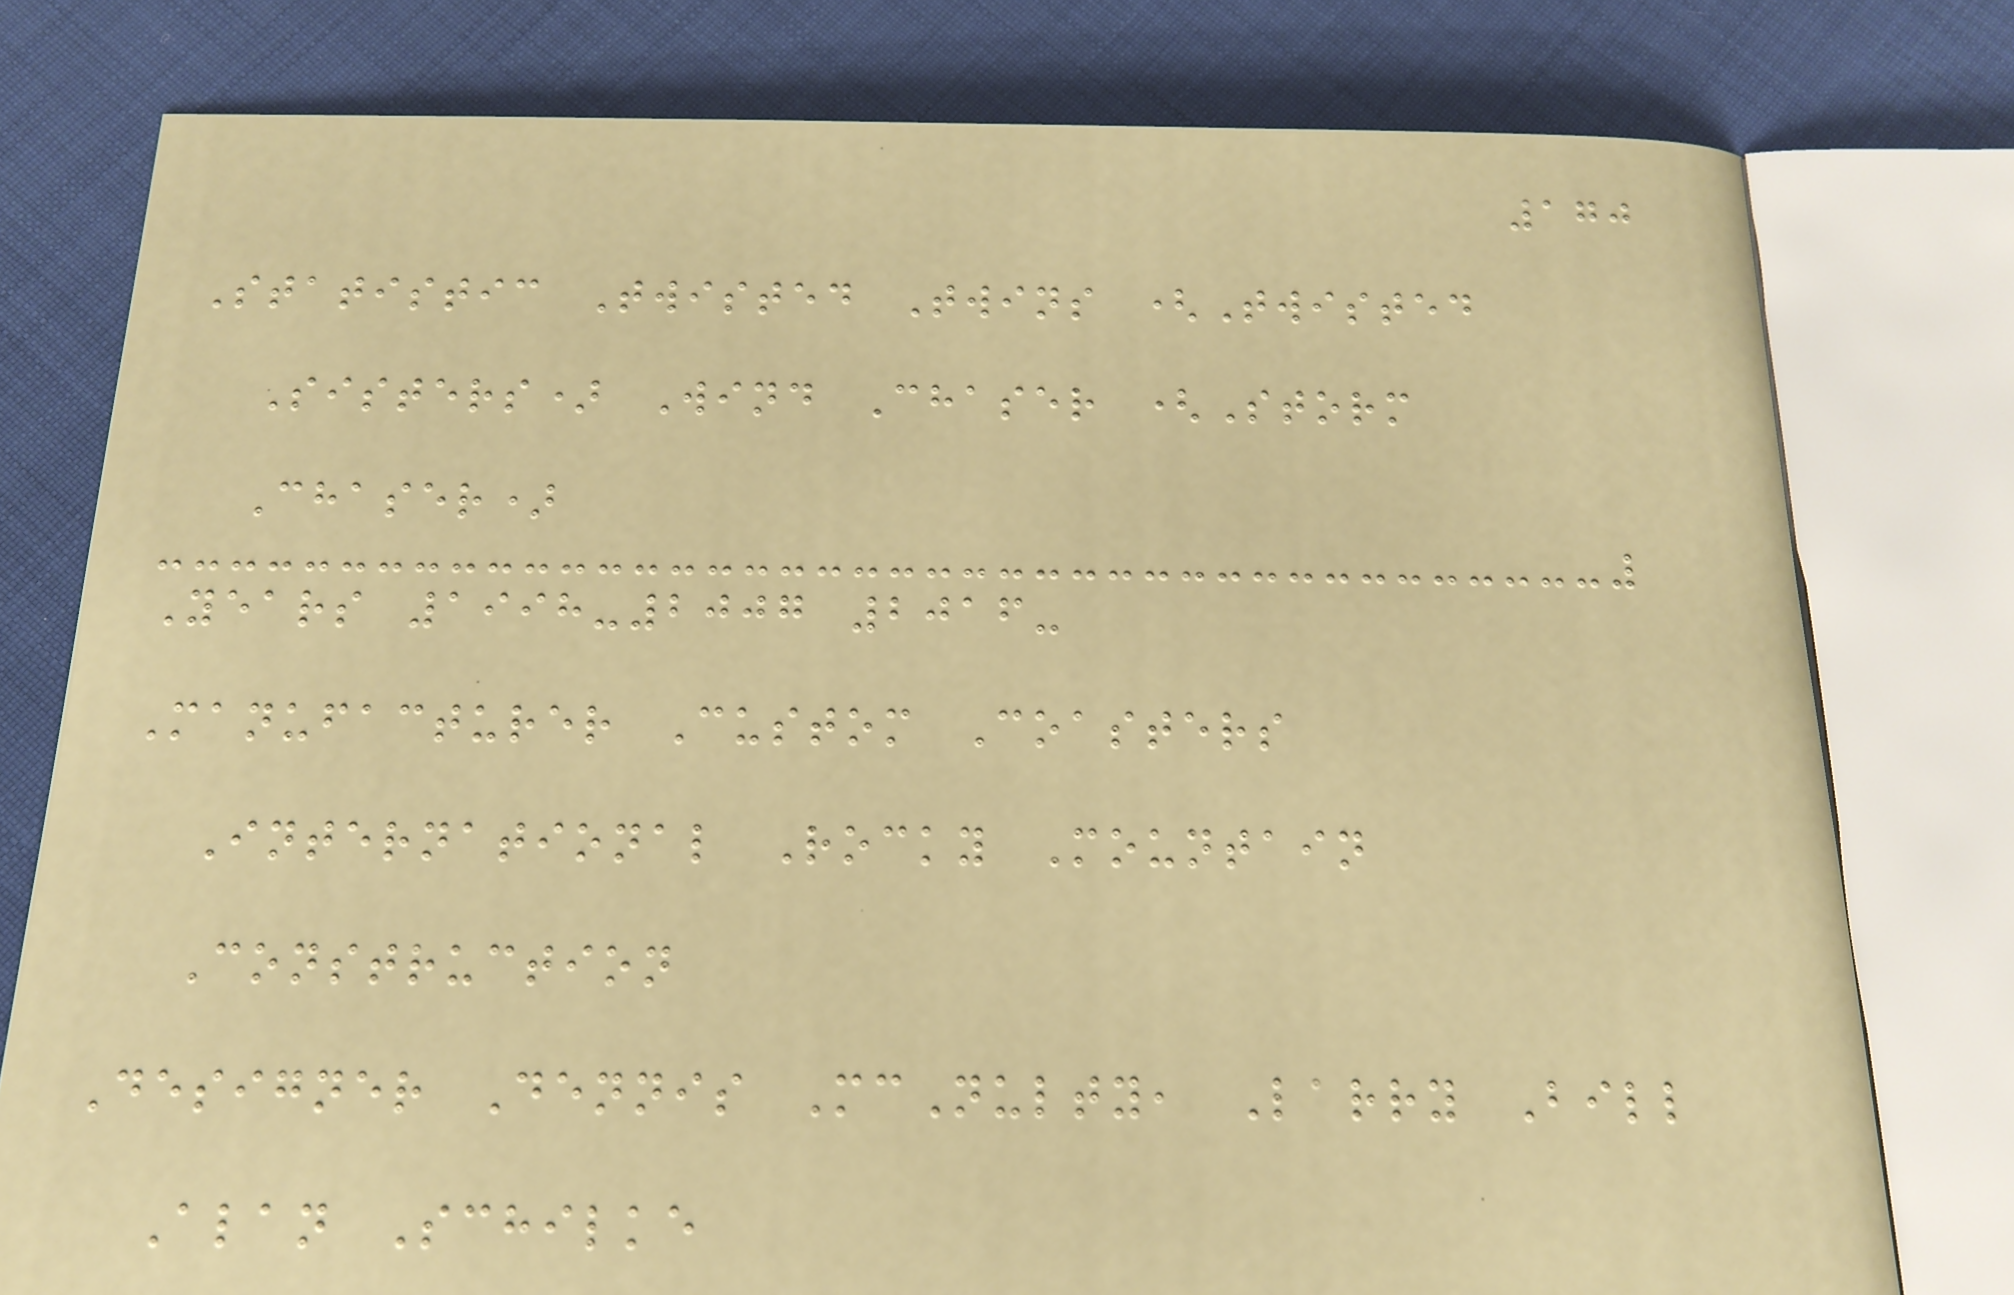170
Statistic Twisted Twins (Twisted
Sisters) Wind Chaser (Storm
Chaser)
Years 1998-2007 2016-
Manufacturer Custom Coasters
International Rocky Mountain
Construction
Designer Dennis McNulty, Larry Bill
Alan Schilke
